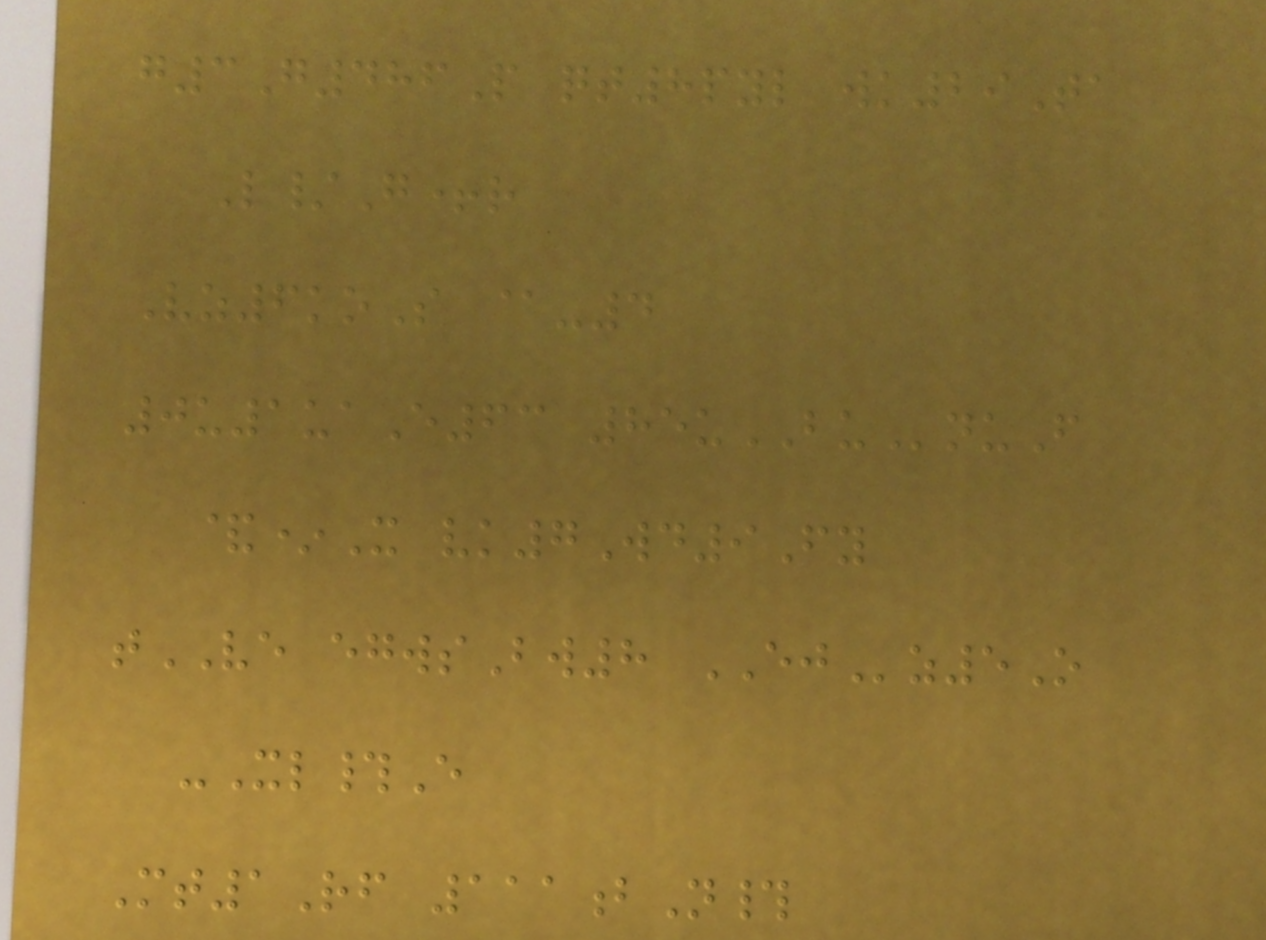g3G486P qt8pyl wk29Ta
L/G+r
Vz6koS @-4
0u1uaE63 85uBUnuF
&*X vk7Wd9Fy
tVE egwsBw8 EJz5O
-Xl#E
Mt1Rf 111bN#
